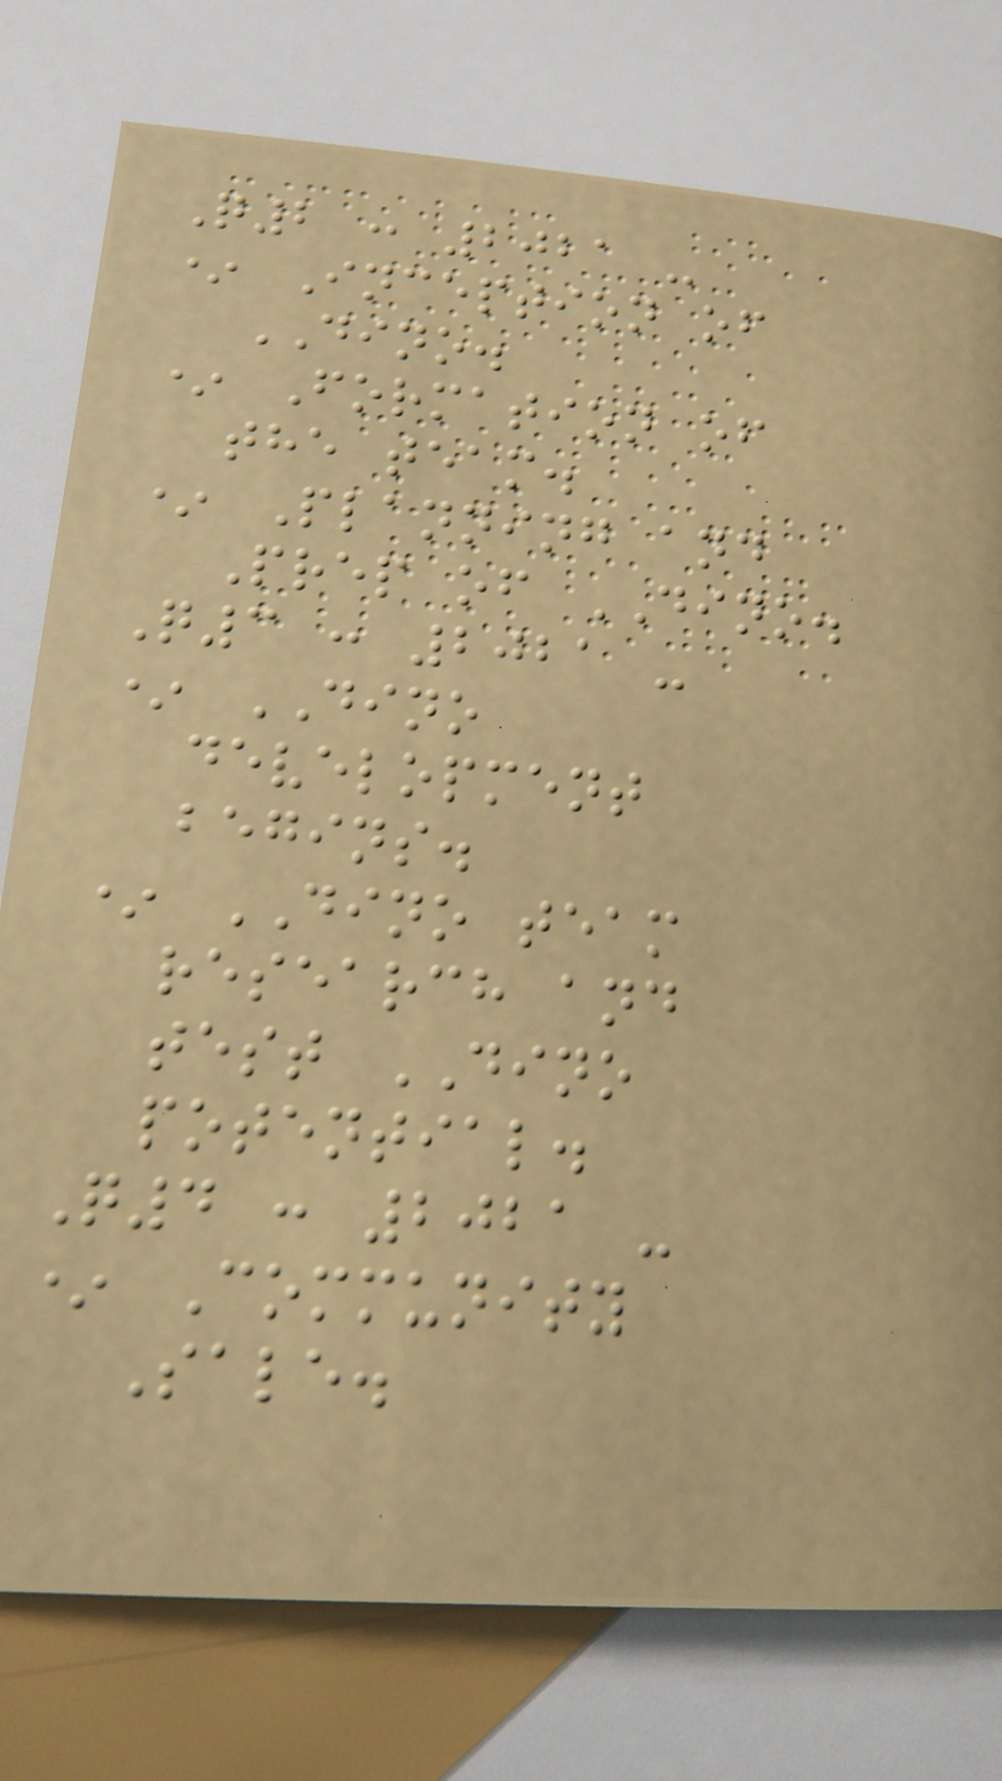Q2 : 2021 -
* Inception of
DINO.
* Formation of
the team.
* Planning and
Prep of DINO.
Q3 : 2021 -
* DINO
development
begins.
* DINO team
research and
test DINO
potential.
Q4 : 2021 -
* Community
Sale.
